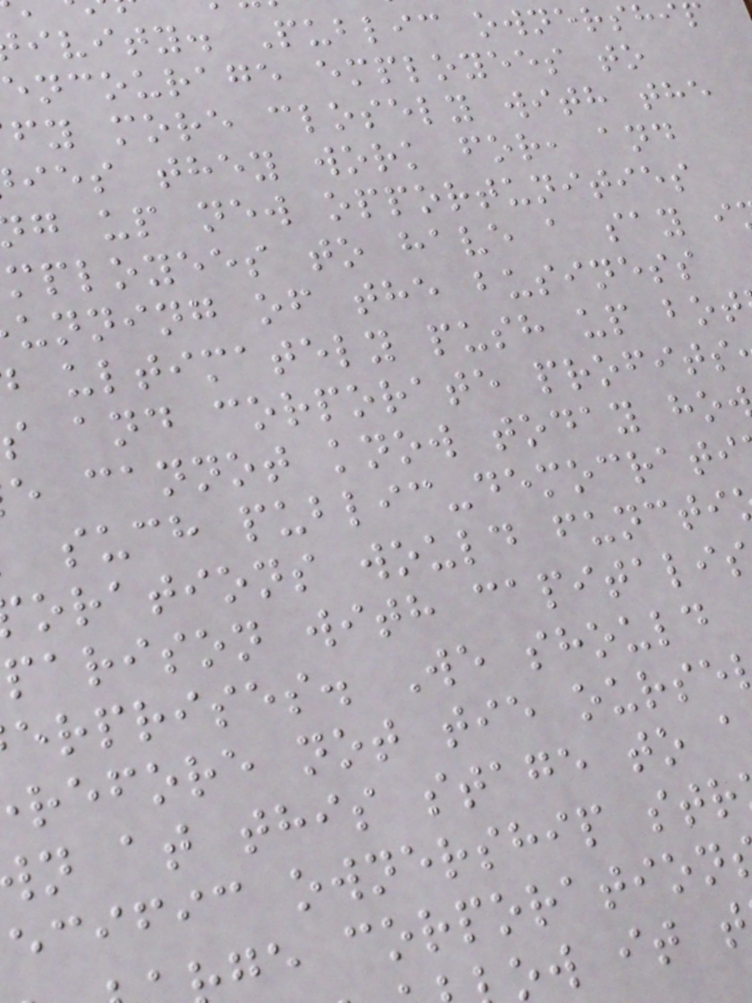ivity. Public ownership
encourage employees to
fy more closely with the
ies they work for, and
g up new opportunities
mployees to have a say i
unning of the business
ultimately push up bot
and corporate profits
e cannot know today ho
such public-democrati
orations would functi
parison with capitali
erprises. We should
refore not tie ourse
n at this stage to
ecific ownership str
ge corporation
